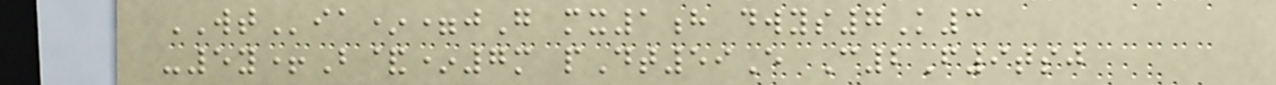WTia*=jG mx1h dwys7K3
-5y+B&*7m pDt59E C2F9tsj
